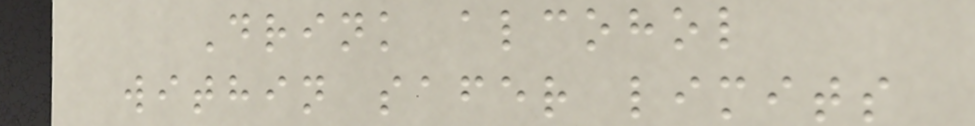Drink alcohol
within safer limits
